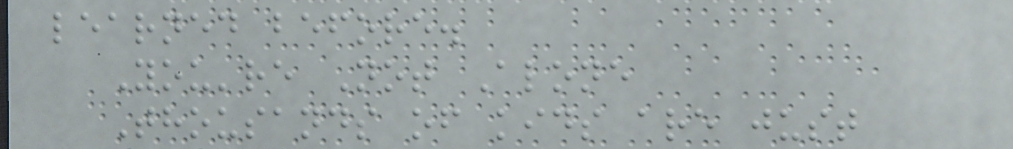learned before.
You're Not Alone
Thousands of kids are just
